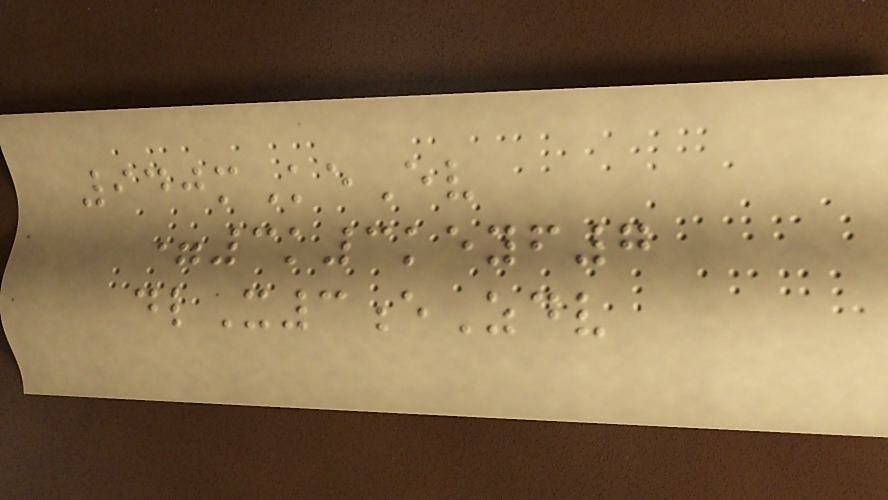940mKeEv
=3k3keyf7
dlX3eZdv
